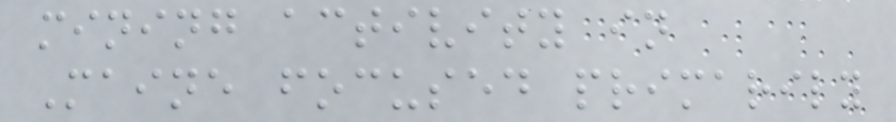mining activity in
Maine focused primarily
